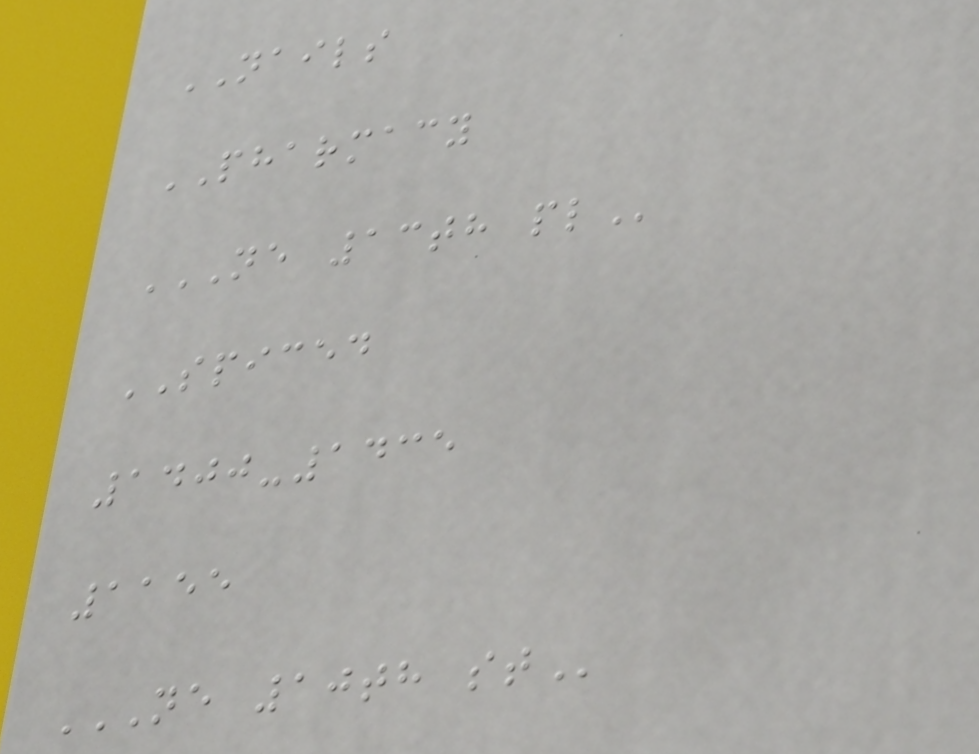NAILS
PHARMACY
NE 13TH PL
SPICED
1400-1435
1155
NE 10TH ST
